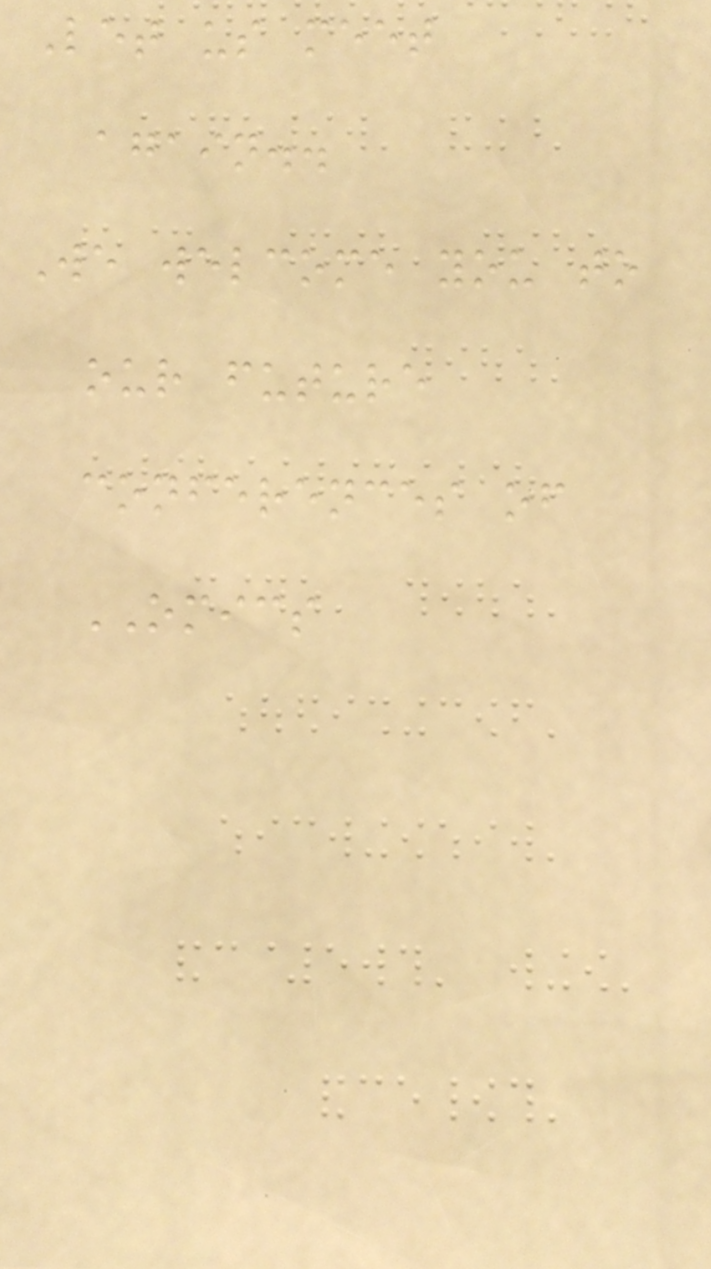Let us meet
again..
We welcome you to
our future
conferences of
OMICS
